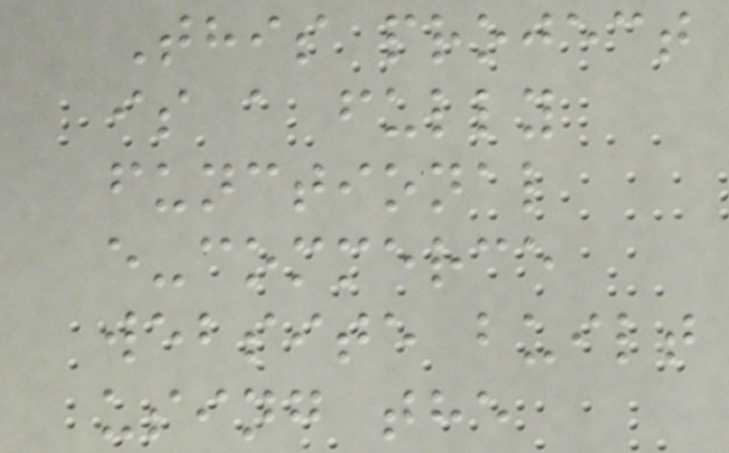This project
is a fully
functional
e-commerce
website built
using the
